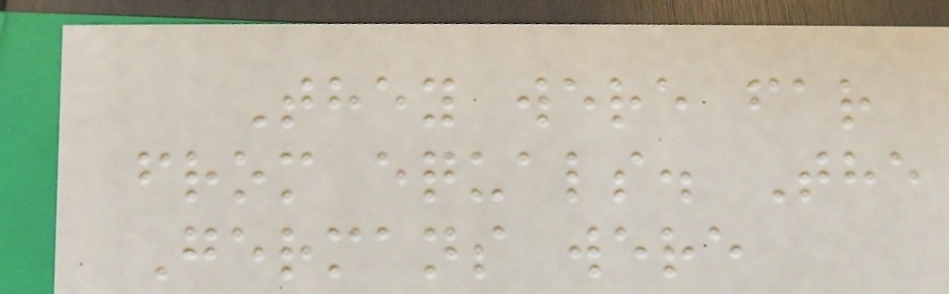They were far
from equals. The
Germans were
